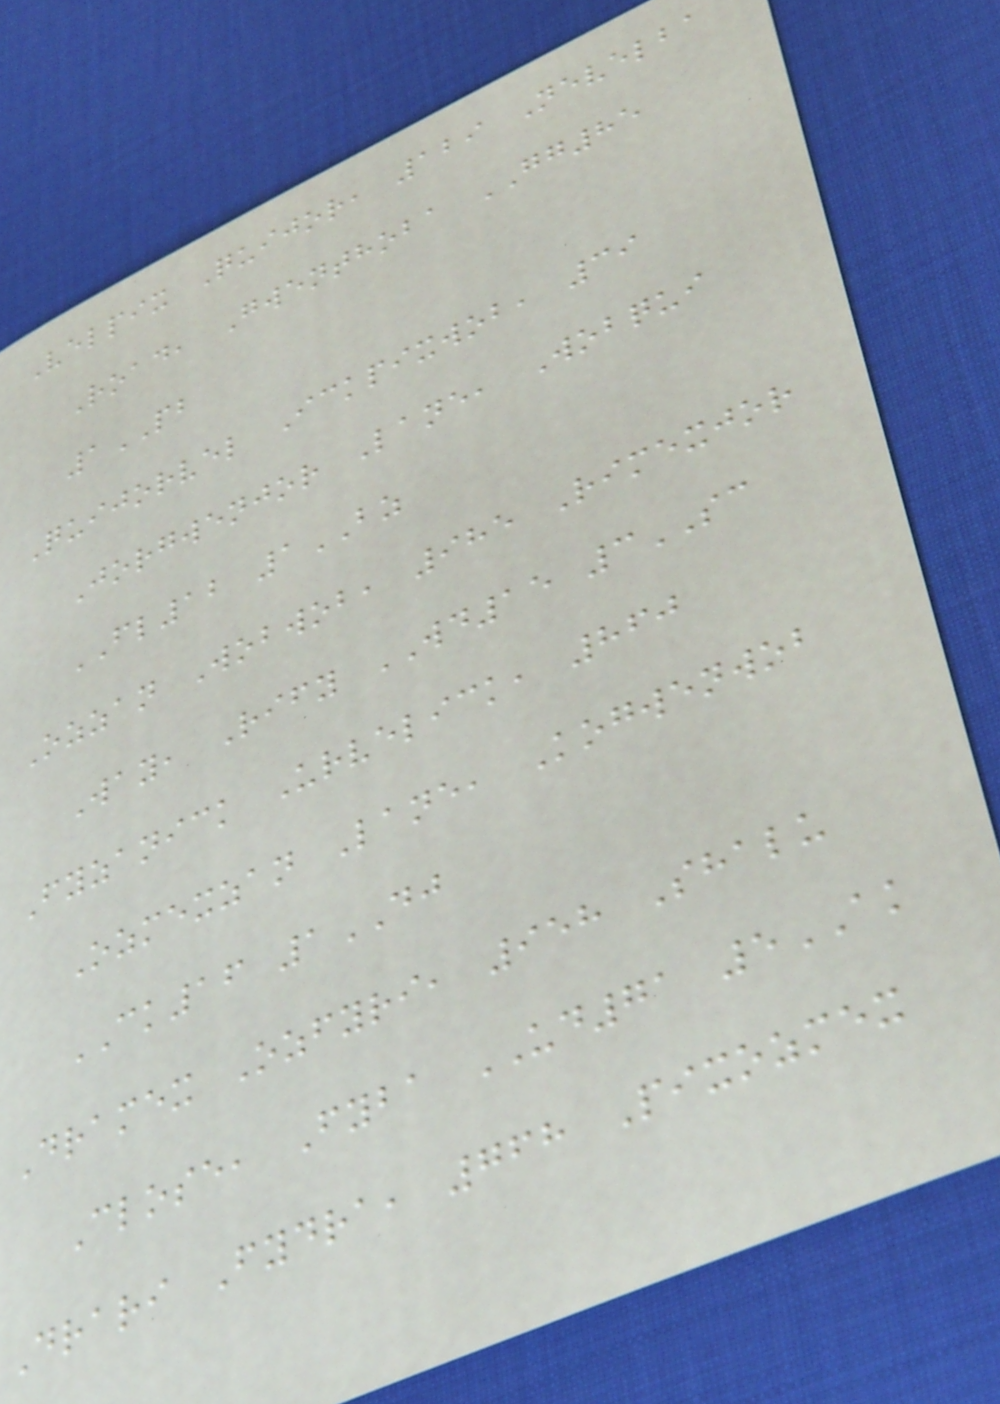Velpix Quijor, 129 Nevelba
Road, Gwenthoba GG85
1PB
Quijorvel Ickpixwob, 39
Jorgwenjor Lane, Wobqui
FL12 1BZ
Ozzan Wobwob, 985 Rimexjor
Way, Rify WD15 3SC
Fyzanick Urvelick, 860
Ozmexzan Lane, Kogwenwob
CK16 1DJ
Dramex Ozfyri, 958 Shalu
Close, Fyba UD71 5AK
Drari Fydra, 768 Pixozmex
